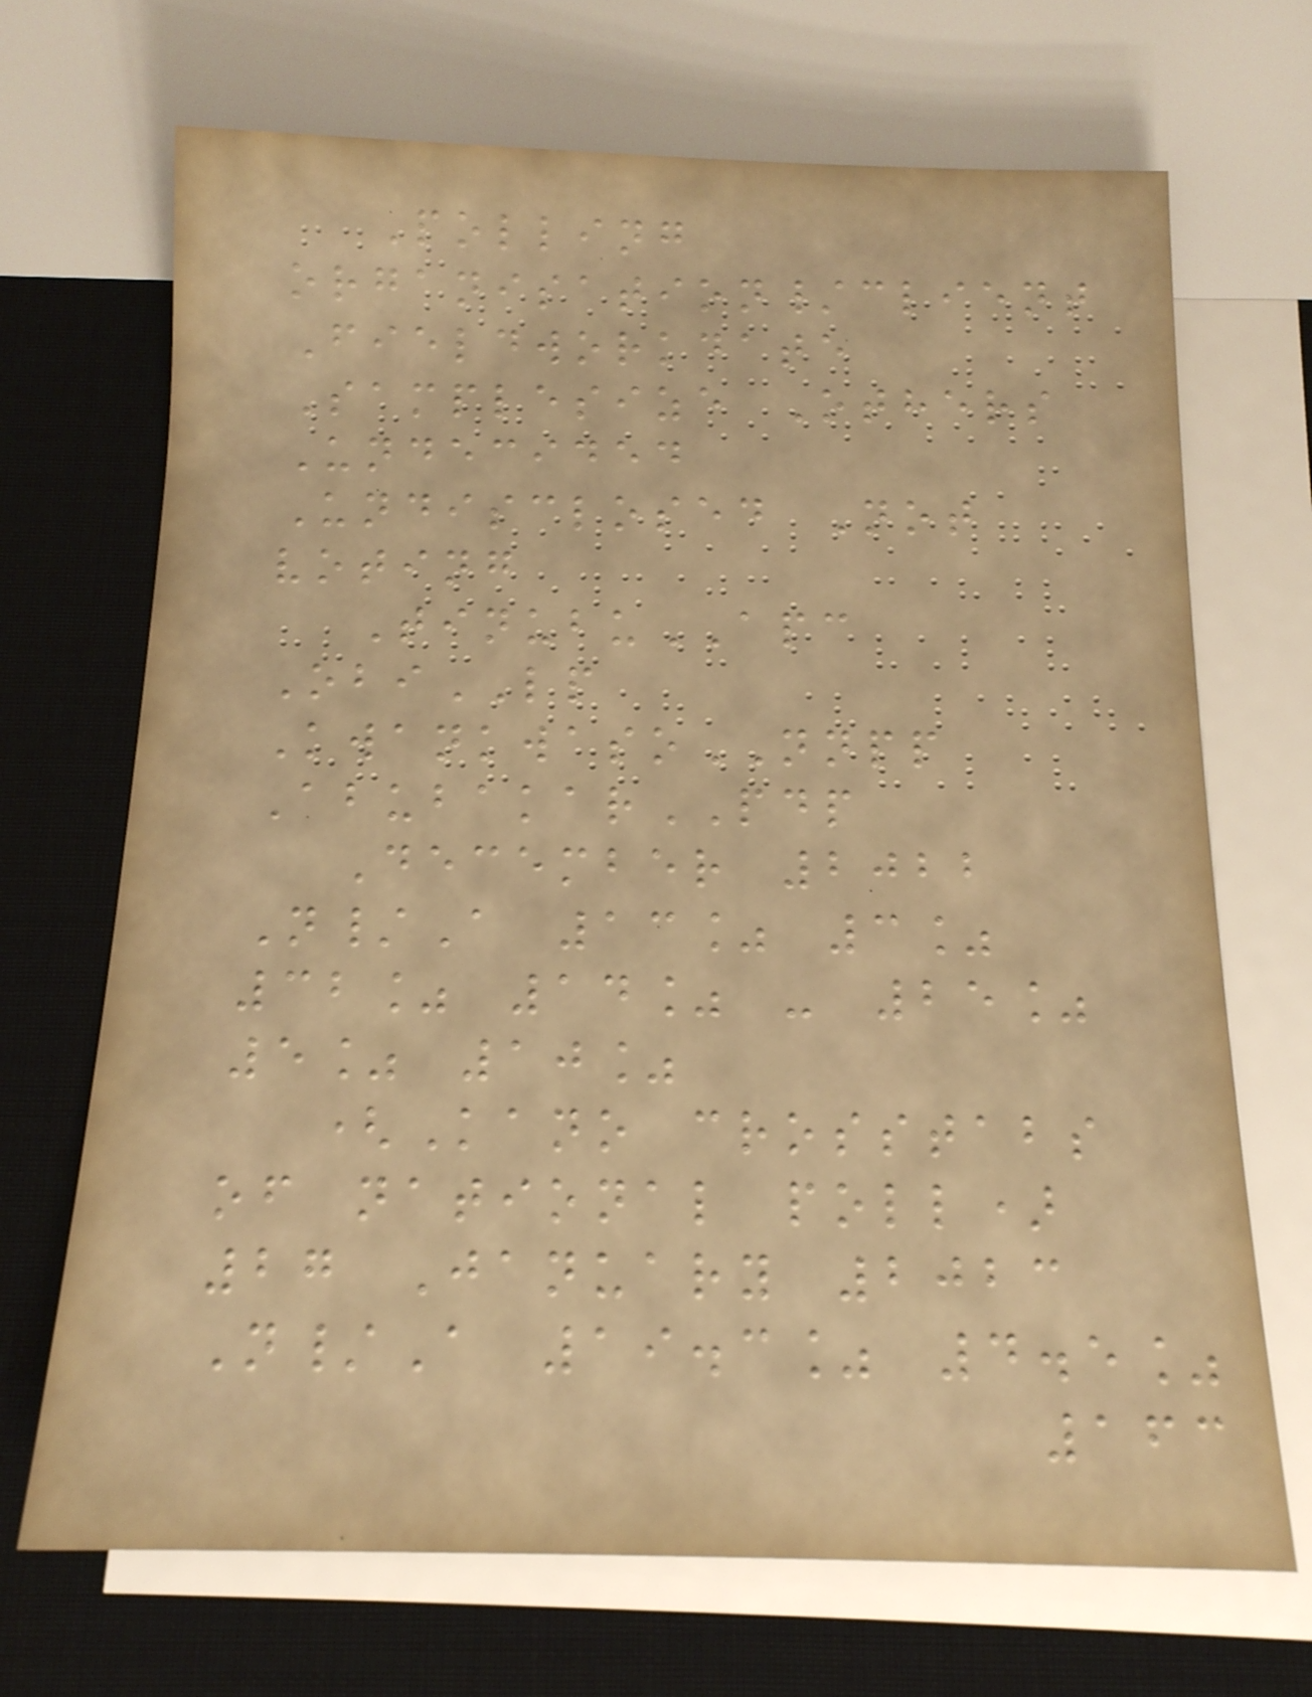Polling
organisation/client
Fieldworkdate
Samplesize Others
Undecided
Undisclosed Not
voting
TinubuAPC
ObiLP
KwankwasoNNPP
AbubakarPDP
December 2022
N/A 13% 3%
32% 14% - 25%
5% 10%
(Kano crosstabs
of national poll)
27 January 2023
N/A 19.3% 4.5%
163
